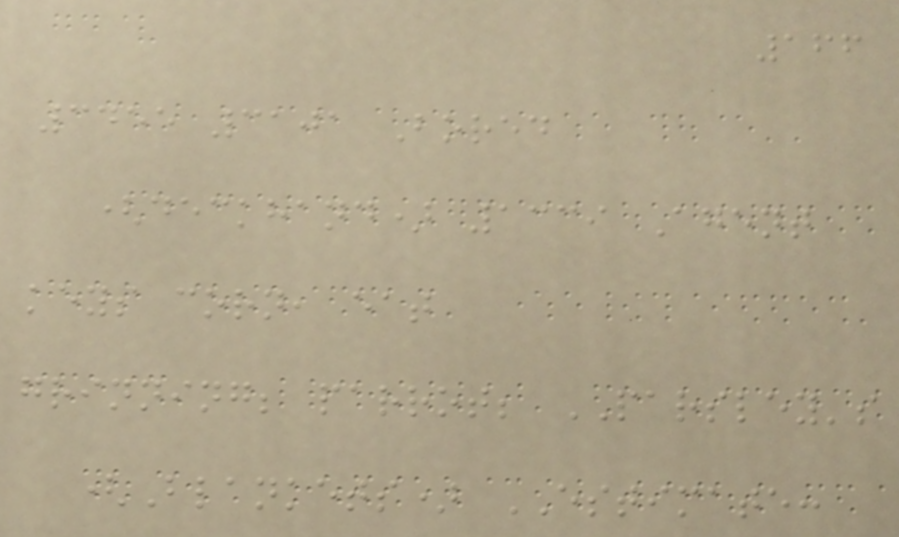166
3455 3101 Bored
(deckhand) 1339 Agent
keys corn, eat
grinning; parrot; PARSLEY's
(Blankets) ESTIMATE:
